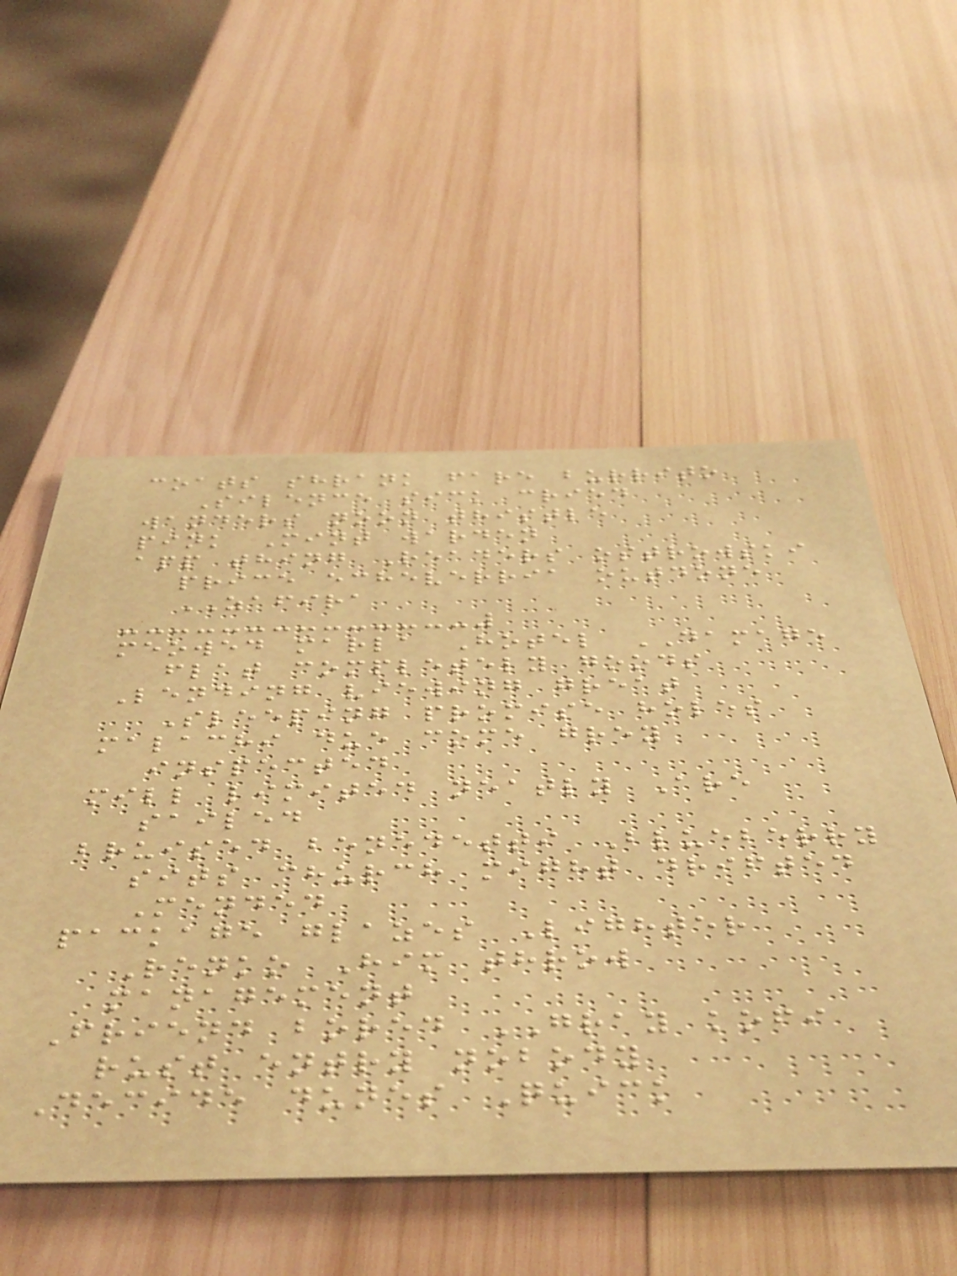coats shrank fare burrito
Silence sick cried
wanders noon thistle
pink Mint warden
app thing Readers ostrowski
price echeverria outdone
ZAFIRA
meowed marla Hotel DAMAGE
flat completely goods
Lending viewing great
Sleeping promise holes
malachi due come grey
inspected
mill limited neatly Are
sailed
bruised benedetti Blueberry
sits church might drifted
Mended
package glazes Lighter
Renko Him throw
management
Friend bored GRAY kofi
rust entry nobody
Decide dunes Quick
